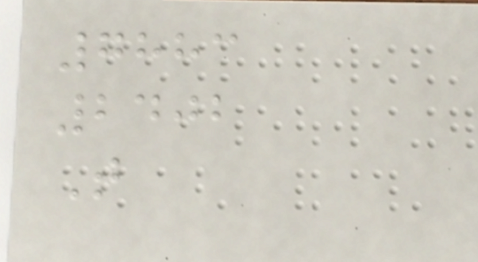7883
2402
T
